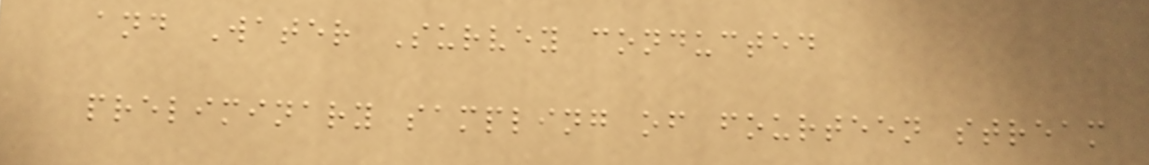and Water Survey conducted
preliminary sampling of fourteen stream
